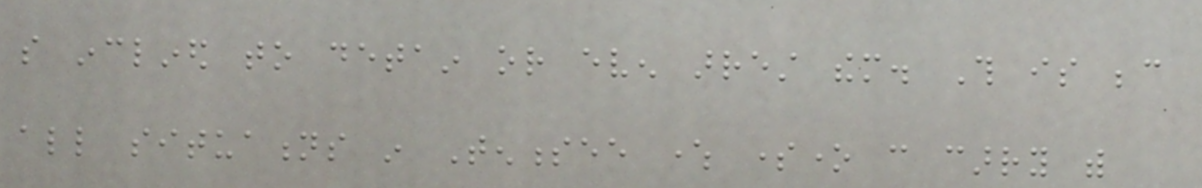so inclined to detain or even arrest them. This is because
all situations in Tennessee where someone can carry with
